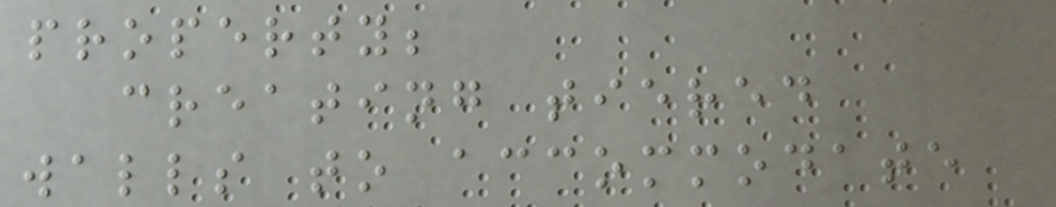property;
creating tiered
walls to accommodate
